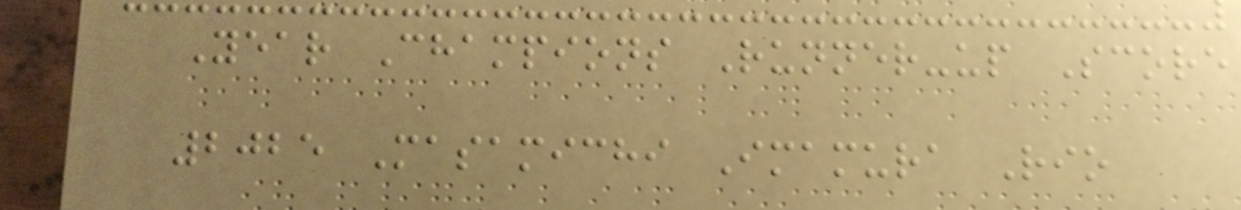Year Champions Runner-up Score
2025 Masamichi Imamura Rio
